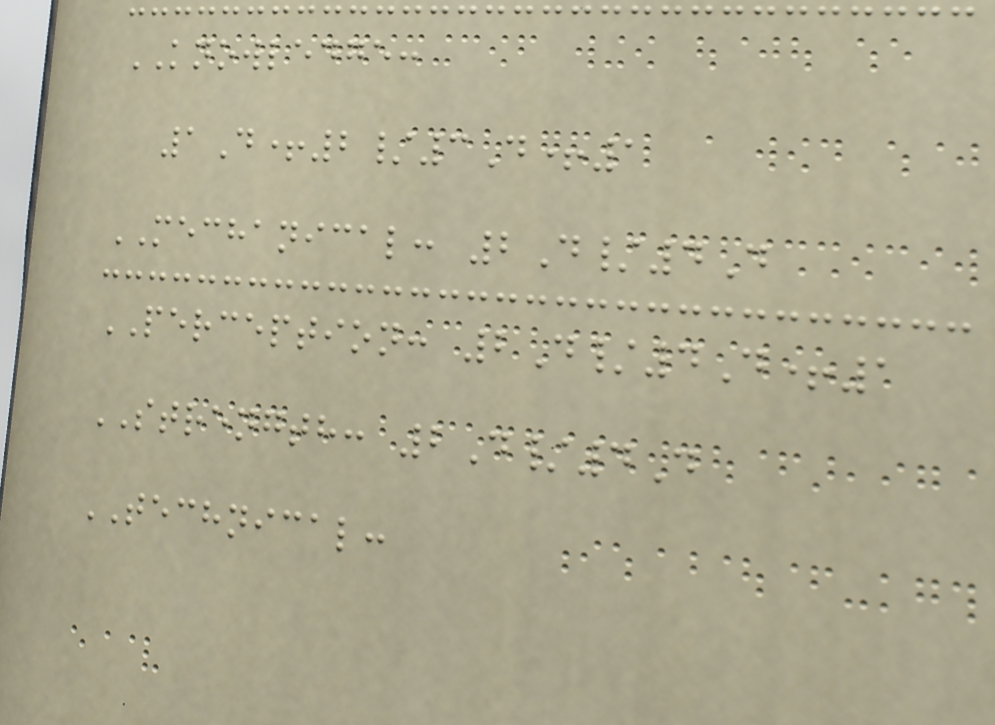KNOWLEDGE:
1D+2/3D+1
MECHANICAL: 2D/4D
PERCEPTION: 2D/4D+1
STRENGTH: 2D/4D
TECHNICAL:
